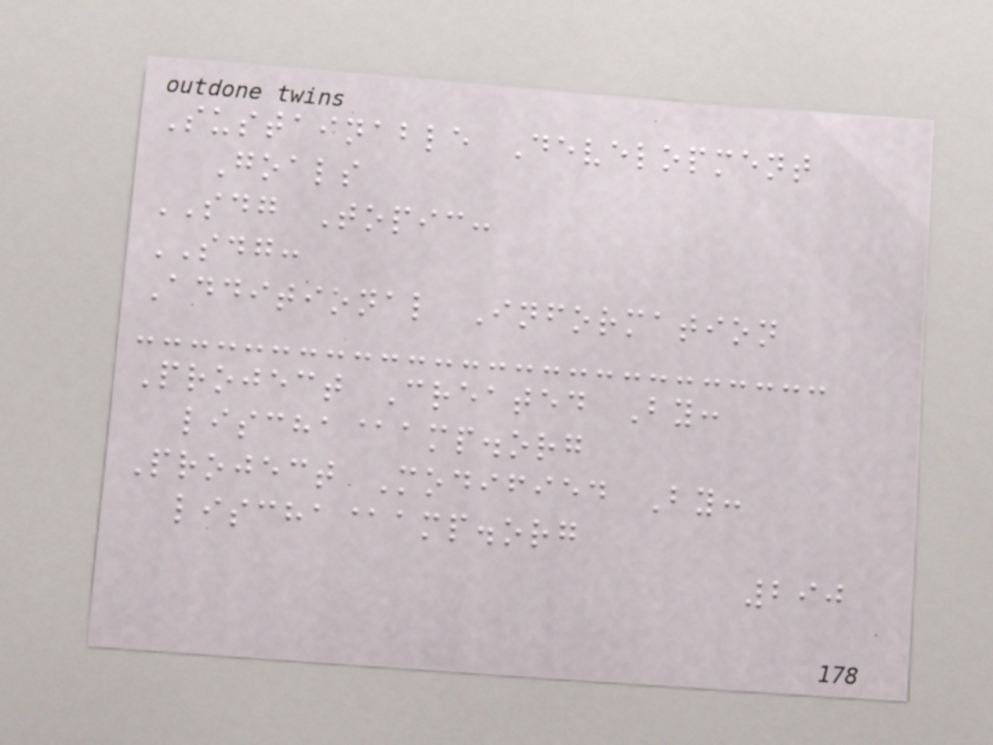Sustainable Development
Goals
SDG Topic:
SDG:
Additional Information
Project Created By:
lischa@amp.org
Project Modified By:
lischa@amp.org
290
